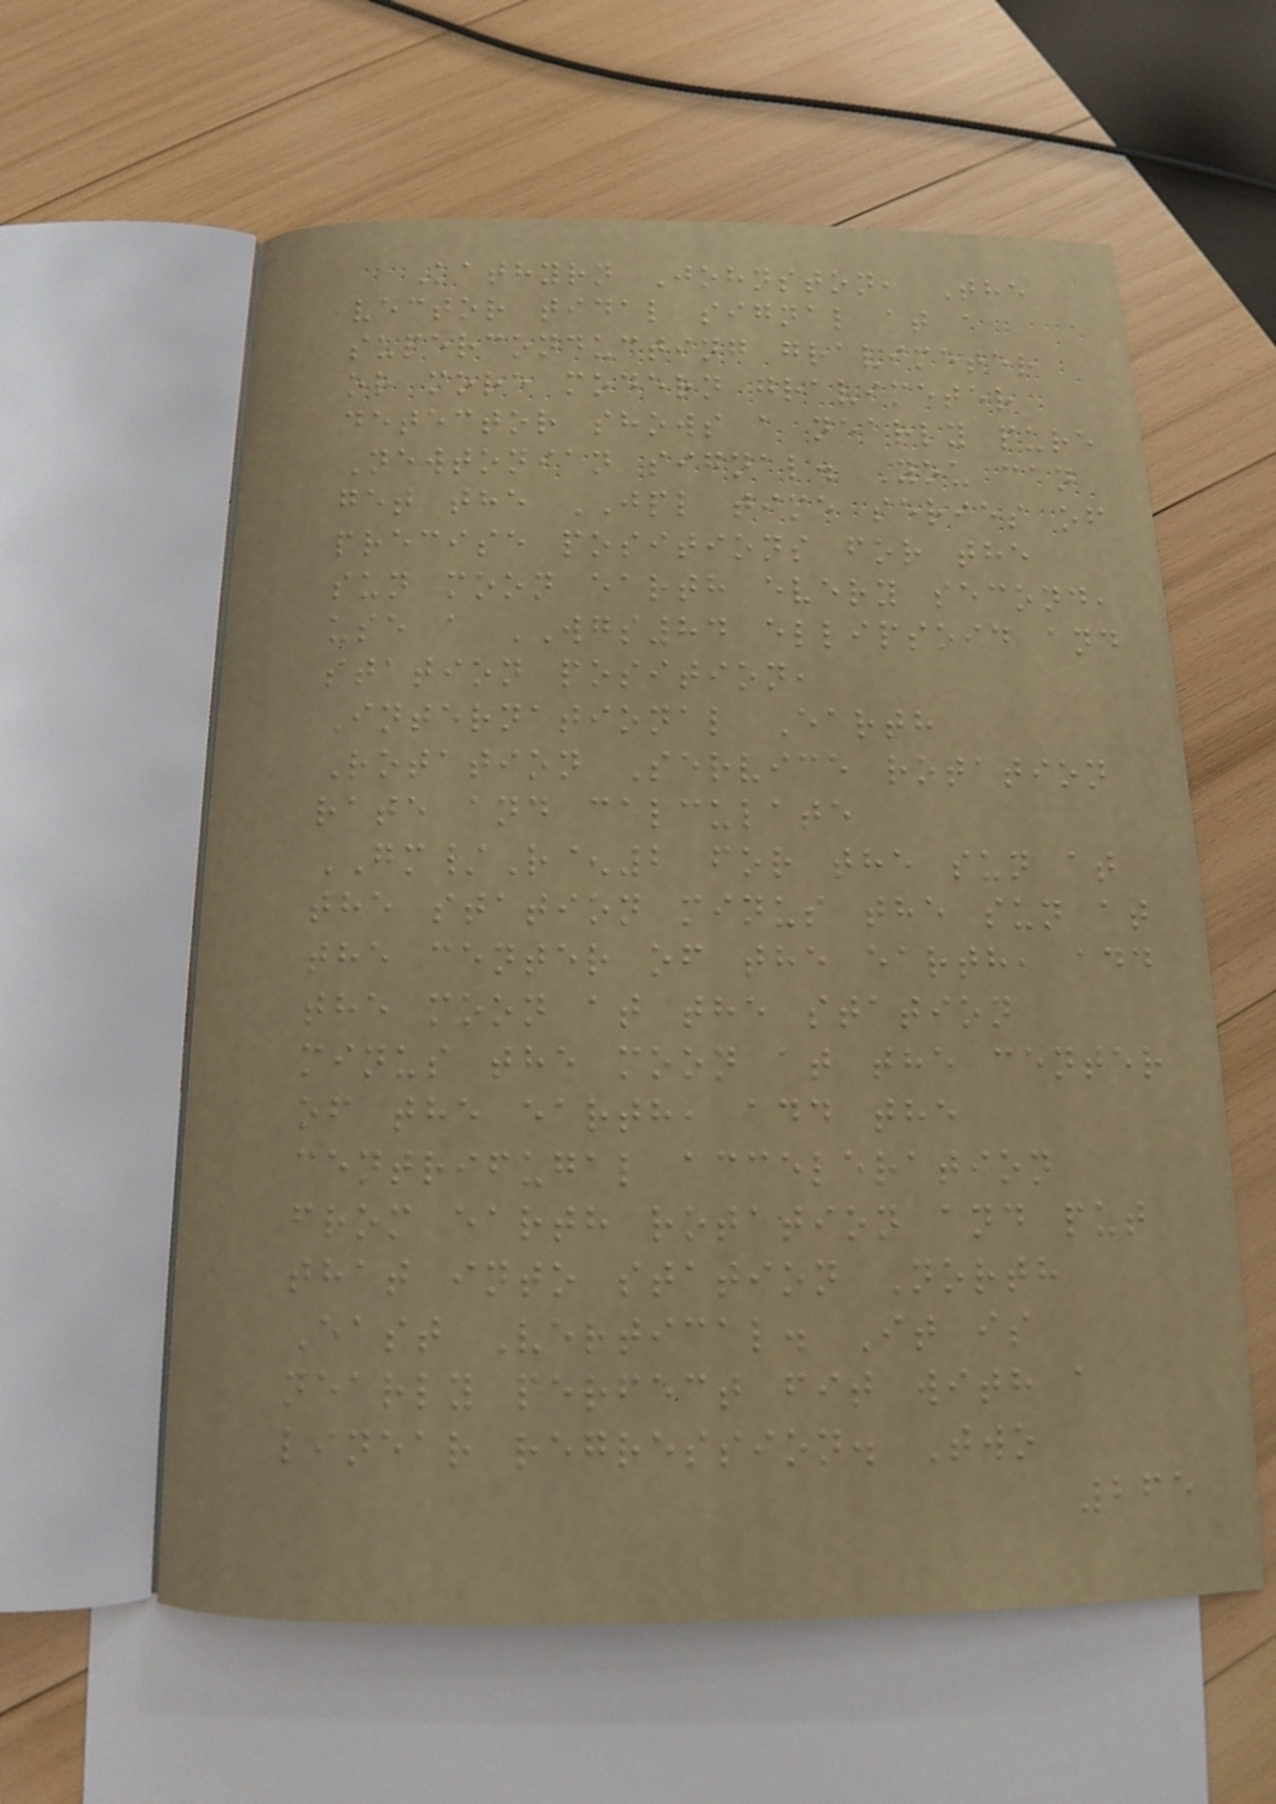Kathyrn Johnston, The
vector tidal signal at a
superconducting gravimeter
or more modern gravimeter
detector shows a nearly pure
Newtonian signal. You can
get the JPL time series of
precise positions for the
sun moon earth every second,
use a WGS84 ellipsoid and
station position,
International Earth
Rotation Service rotation
rate and calculate
GM/R^2 for the sun at
the station minus the sun at
the center of the earth, add
the moon at the station
minus the moon at the center
of the earth, add the
centrifugal acceleration
from earth rotation and put
that into station North
East Vertical. It is
nearly perfect fit with a
linear regression. Two
265
